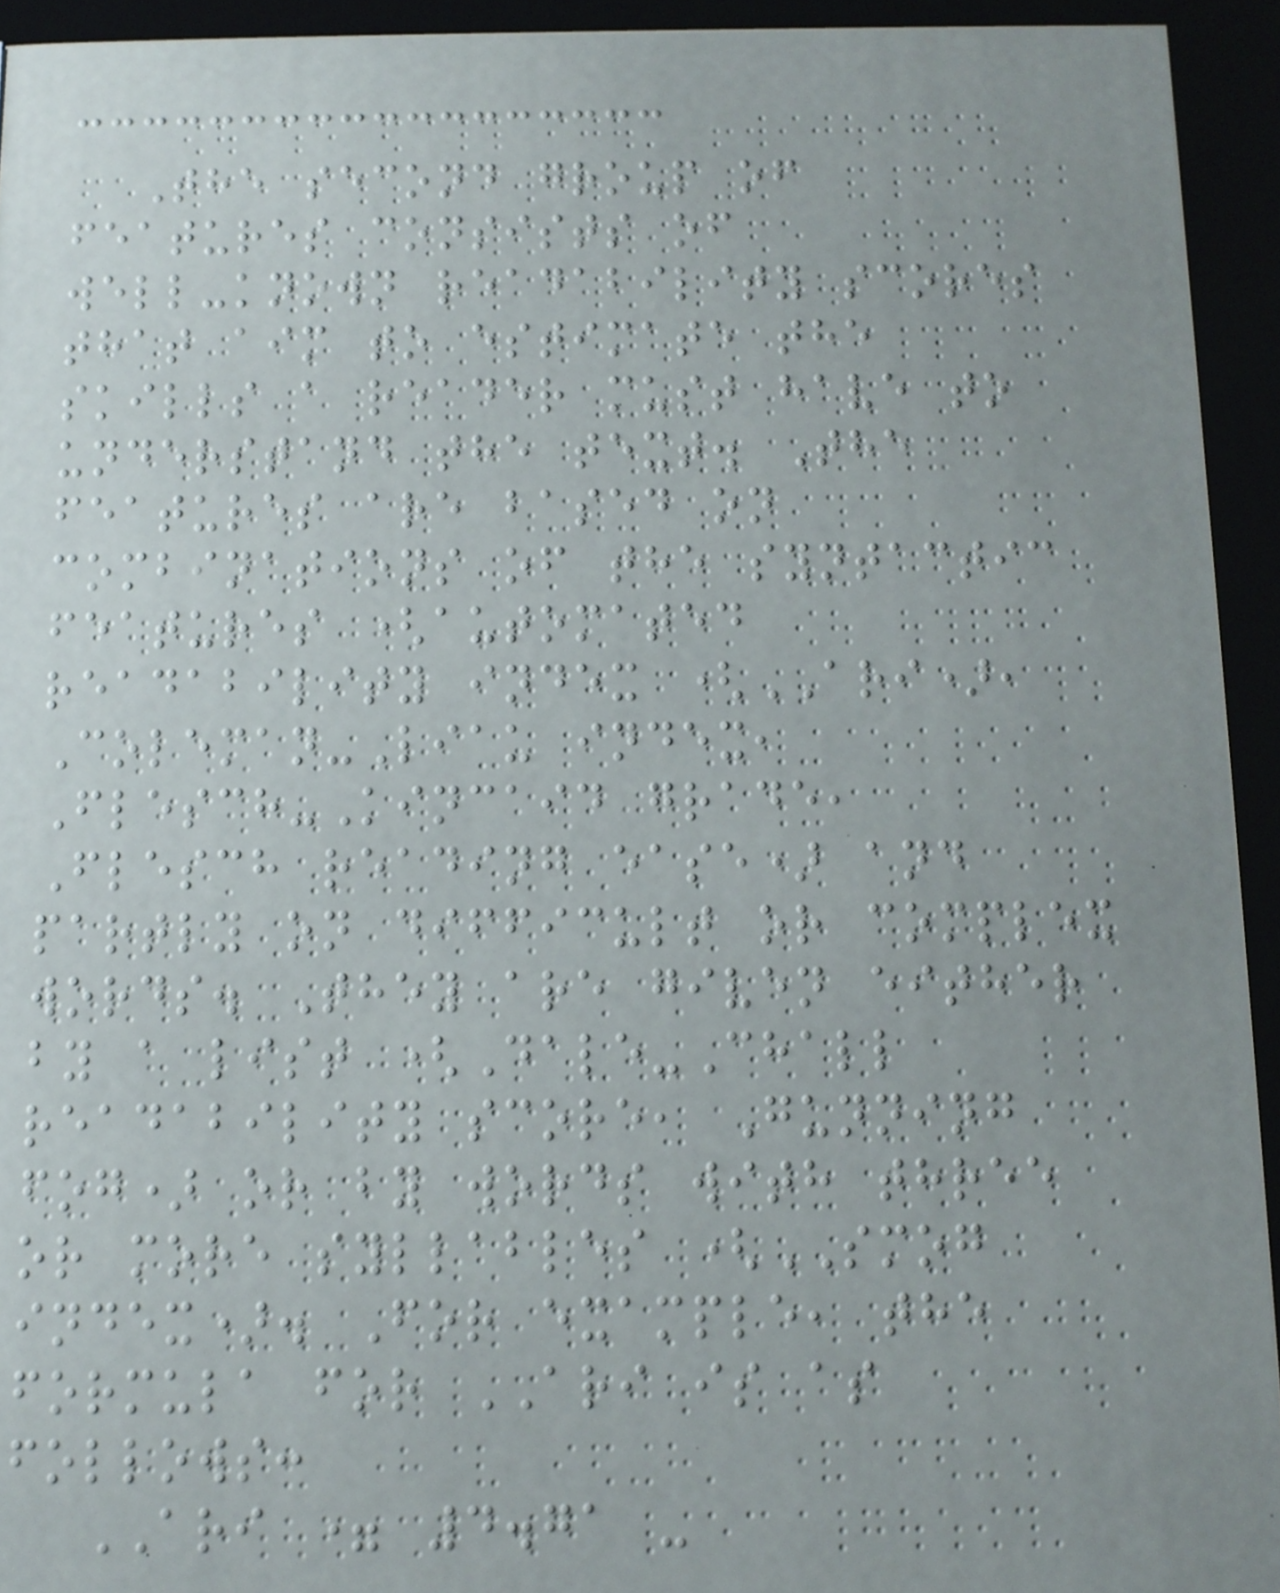The second group of
features consists of
well-known readability scores
that aim to estimate the
skills a reader must have to
understand the text. The
features are based on
combinations of the syntactic
features (automated
readability index (ARI),
Coleman-Liau index,
Flesch-Kincaid grade,
Flesch reading ease) and
partly on difficult or complex
words. They are given either
by a list (Dale-Chall
readability score, Gunning
fog) or by words with three
or more syllables (SMOG
index). For example, the
formula for ARI is as
follows:
ARI = 4.71 -
